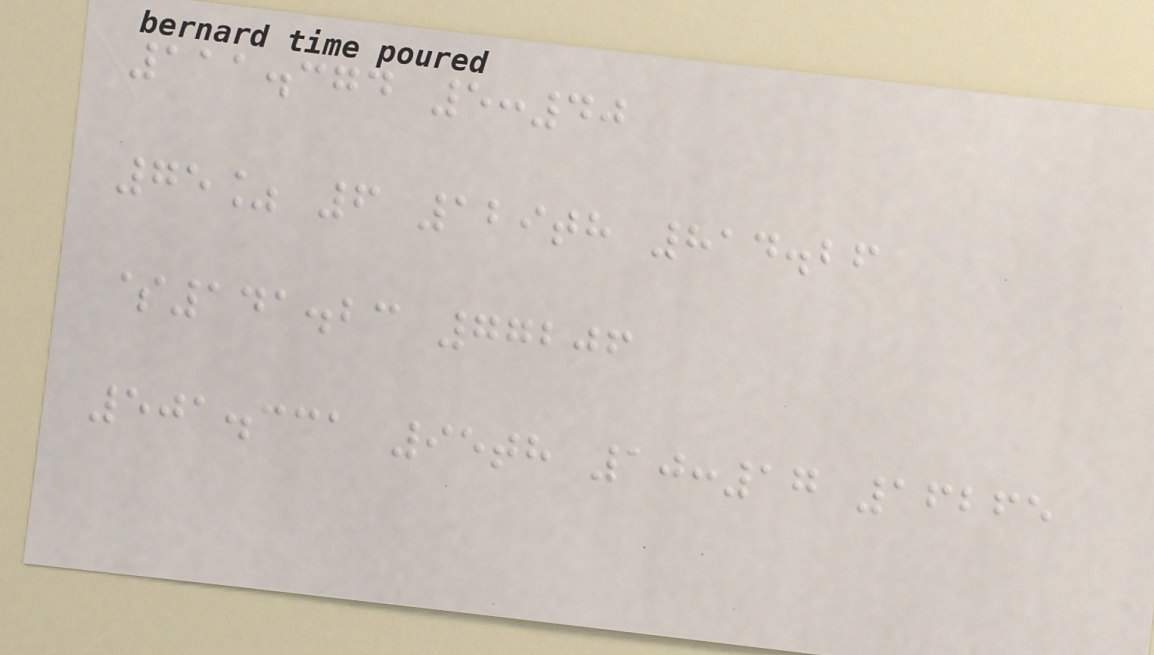111.374 5:40
75% 6 129th 814.26
$141.23 77206
501.331 95th 10:17 16265
